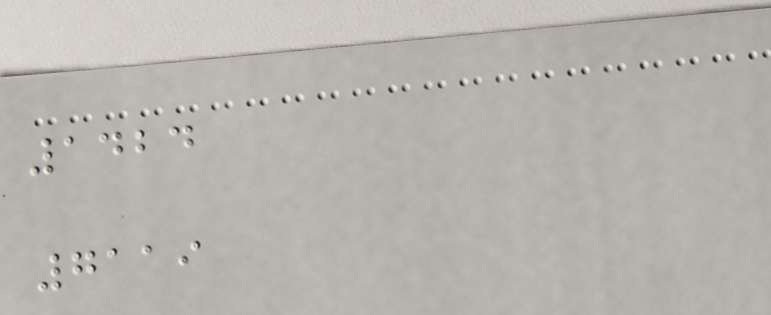1424
7119
